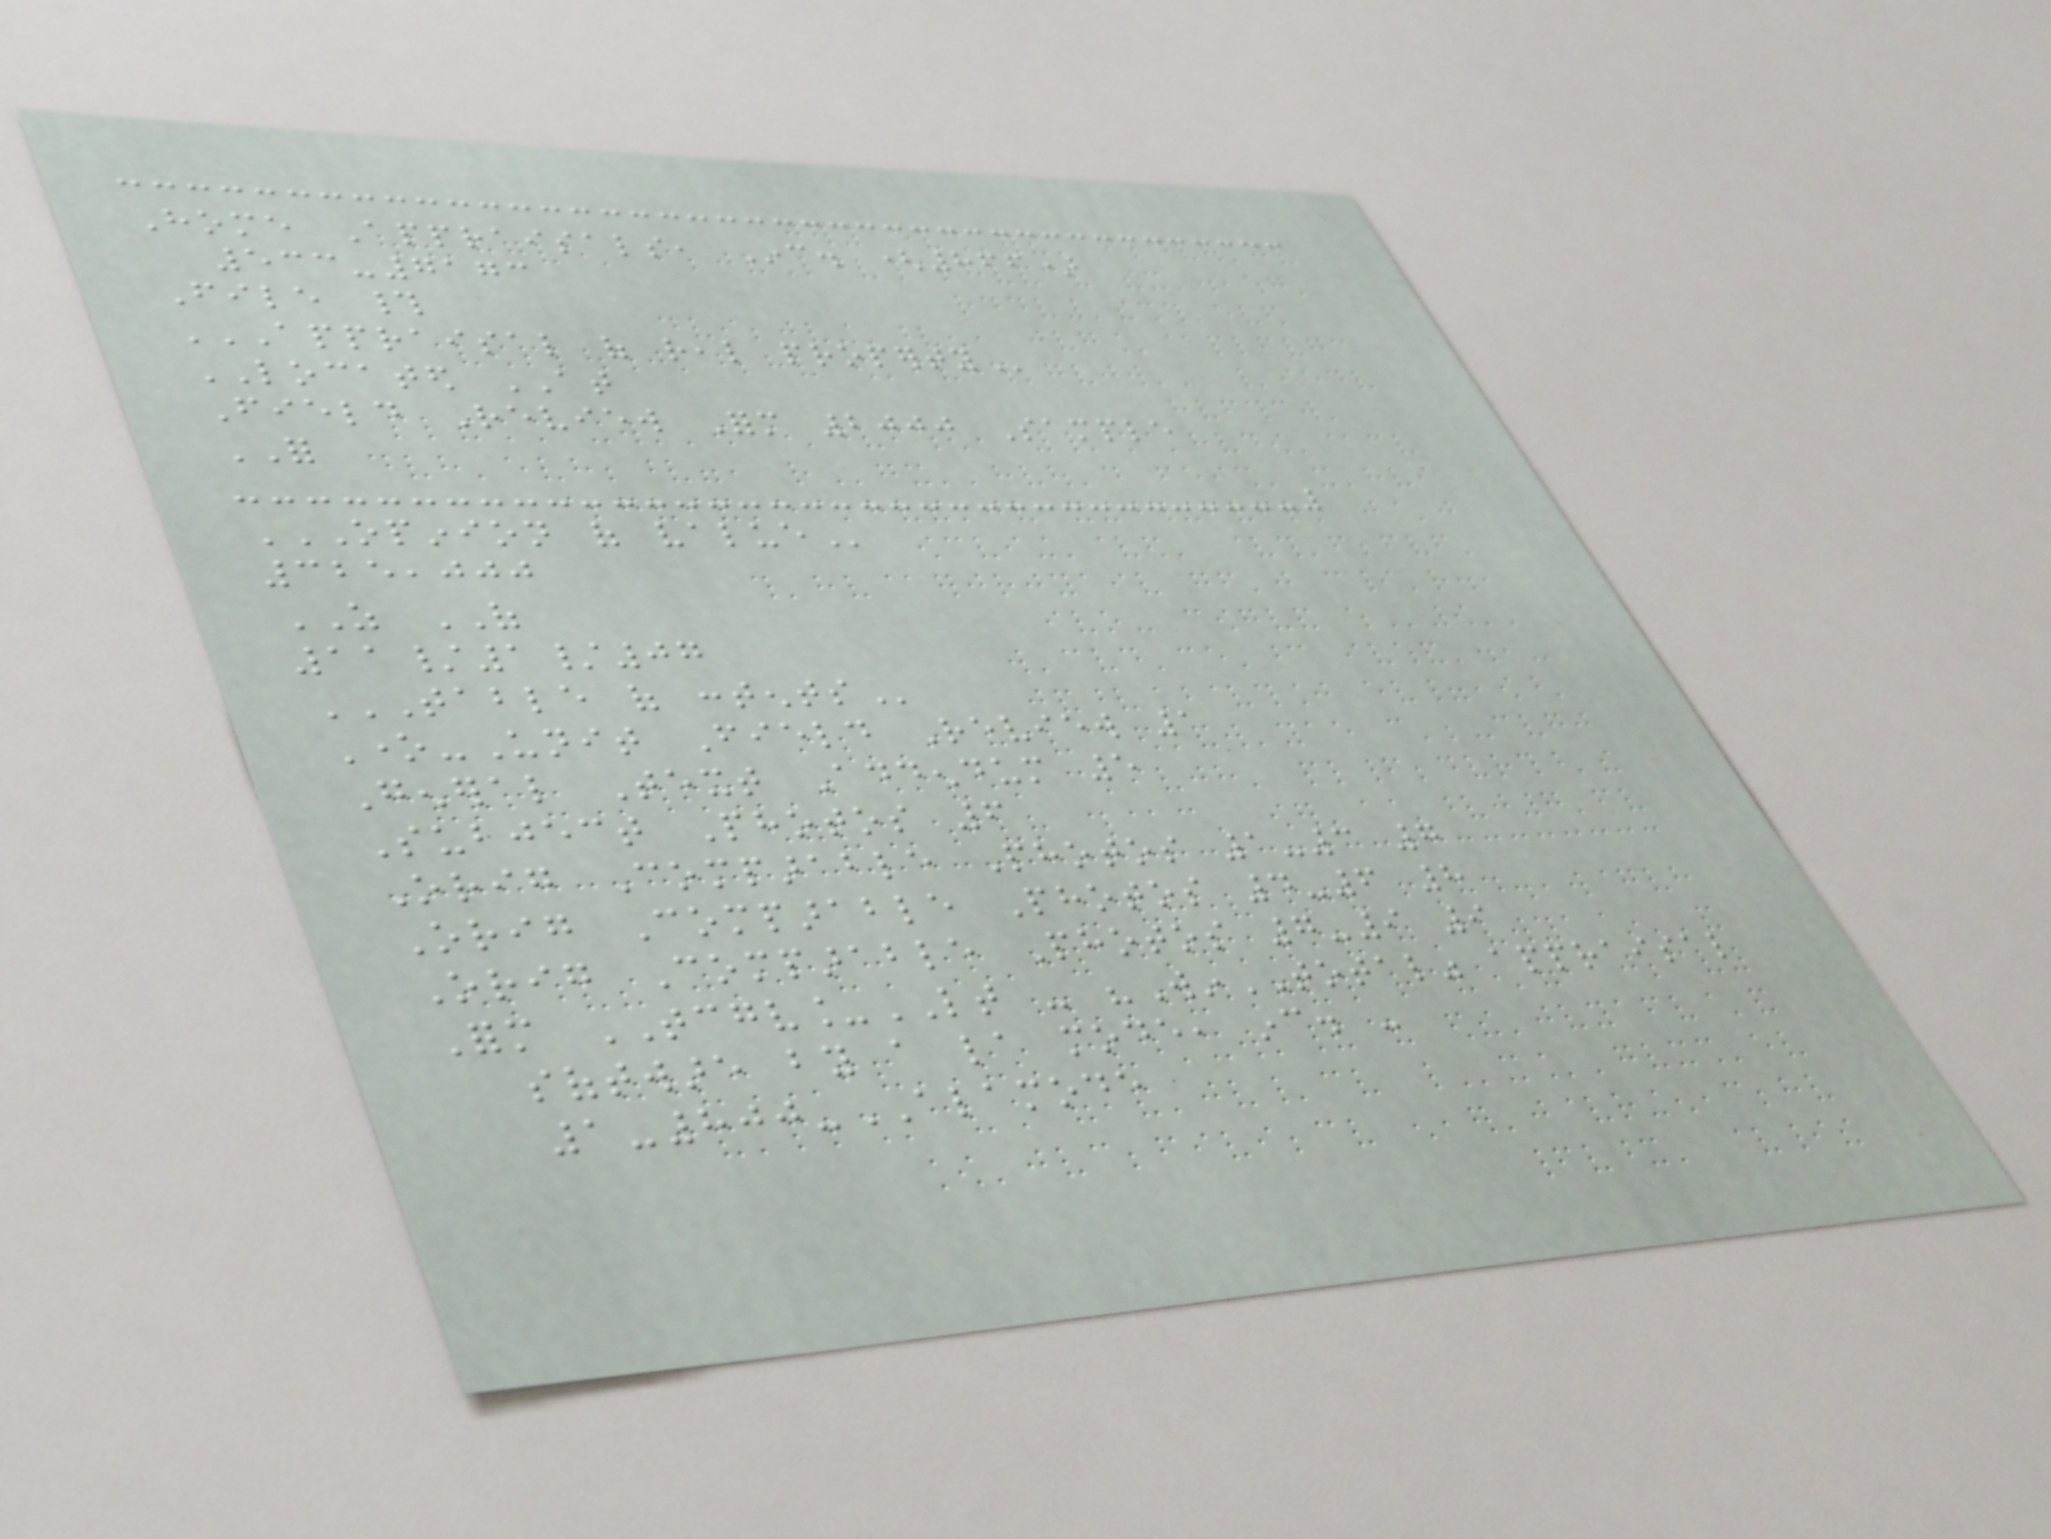Home Appraisals, Inc. (866)
533-7173
File #
APPRAISAL OF REAL PROPERTY
LOCATED AT
Field Review Form 2000 Sample
FOR
OPINION OF VALUE
325,000
AS OF
11/1/07
TABLE OF CONTENTS
One-Unit Field Review 1
General Text Addendum 5
Subject Photos 6
Orig Comparable Photos 1-3 7
Orig Comparable Photos 4-6 8
Orig Comparable Photos 7-9 9
Form TCGV_LT - "WinTOTAL" appraisal
software by a la mode, inc. -
1-800-ALAMODE
